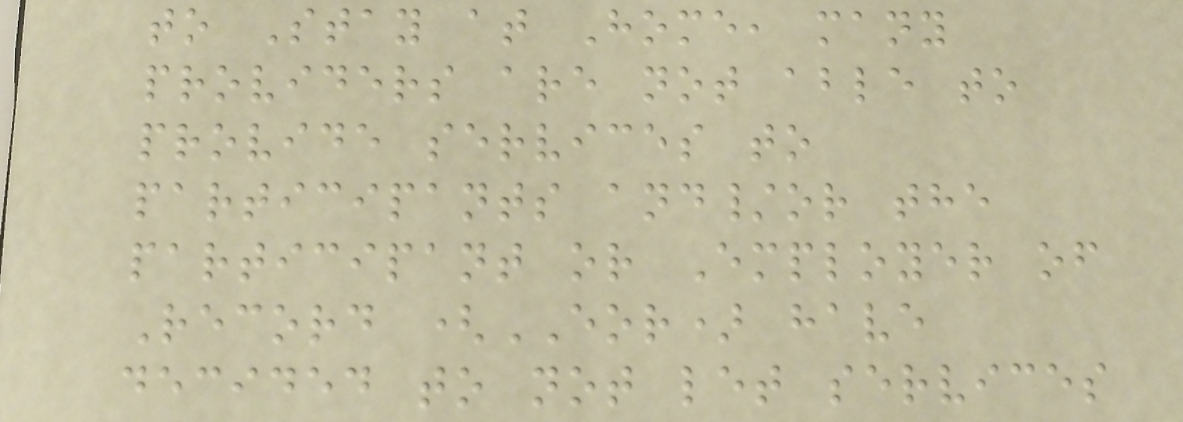to Stay at Home, many
providers are not able to
provide services to
participants and/or the
participant or Employer of
Record (EOR) have
decided to not let services
